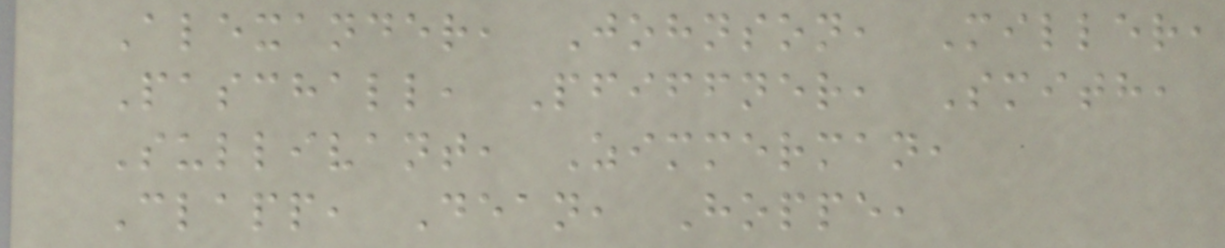Alexander, Johnson, Miller,
Paschall, Pfiffner, Smith,
Sullivant, Zimmerman,
Clapp, Dean, Hoppe,
